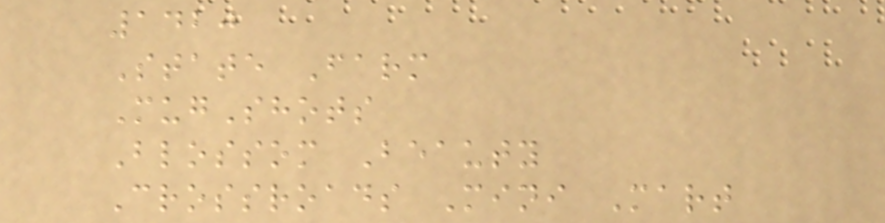1420
State Farm
MugShots
Blossom Beauty
Crossroads Mini Mart
